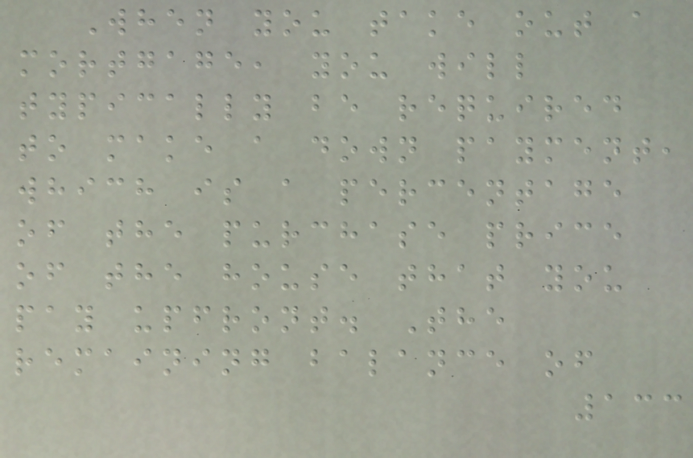When you take out a
mortgage, you will
typically be required
to make a down payment,
which is a percentage
of the purchase price
of the house that you
pay upfront. The
remaining balance of
133
